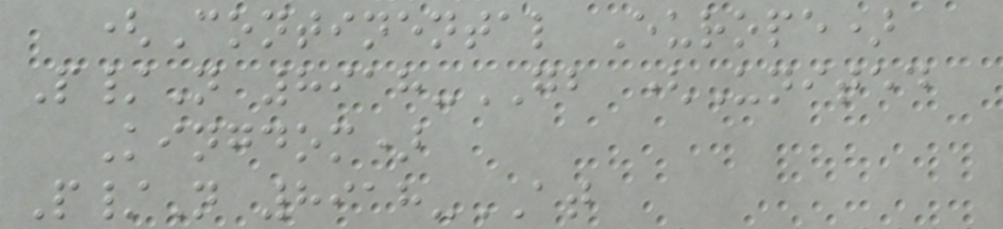(Continental Europe)
P/N 8918-GB (United
Kingdom)
P/N 8918-AT
